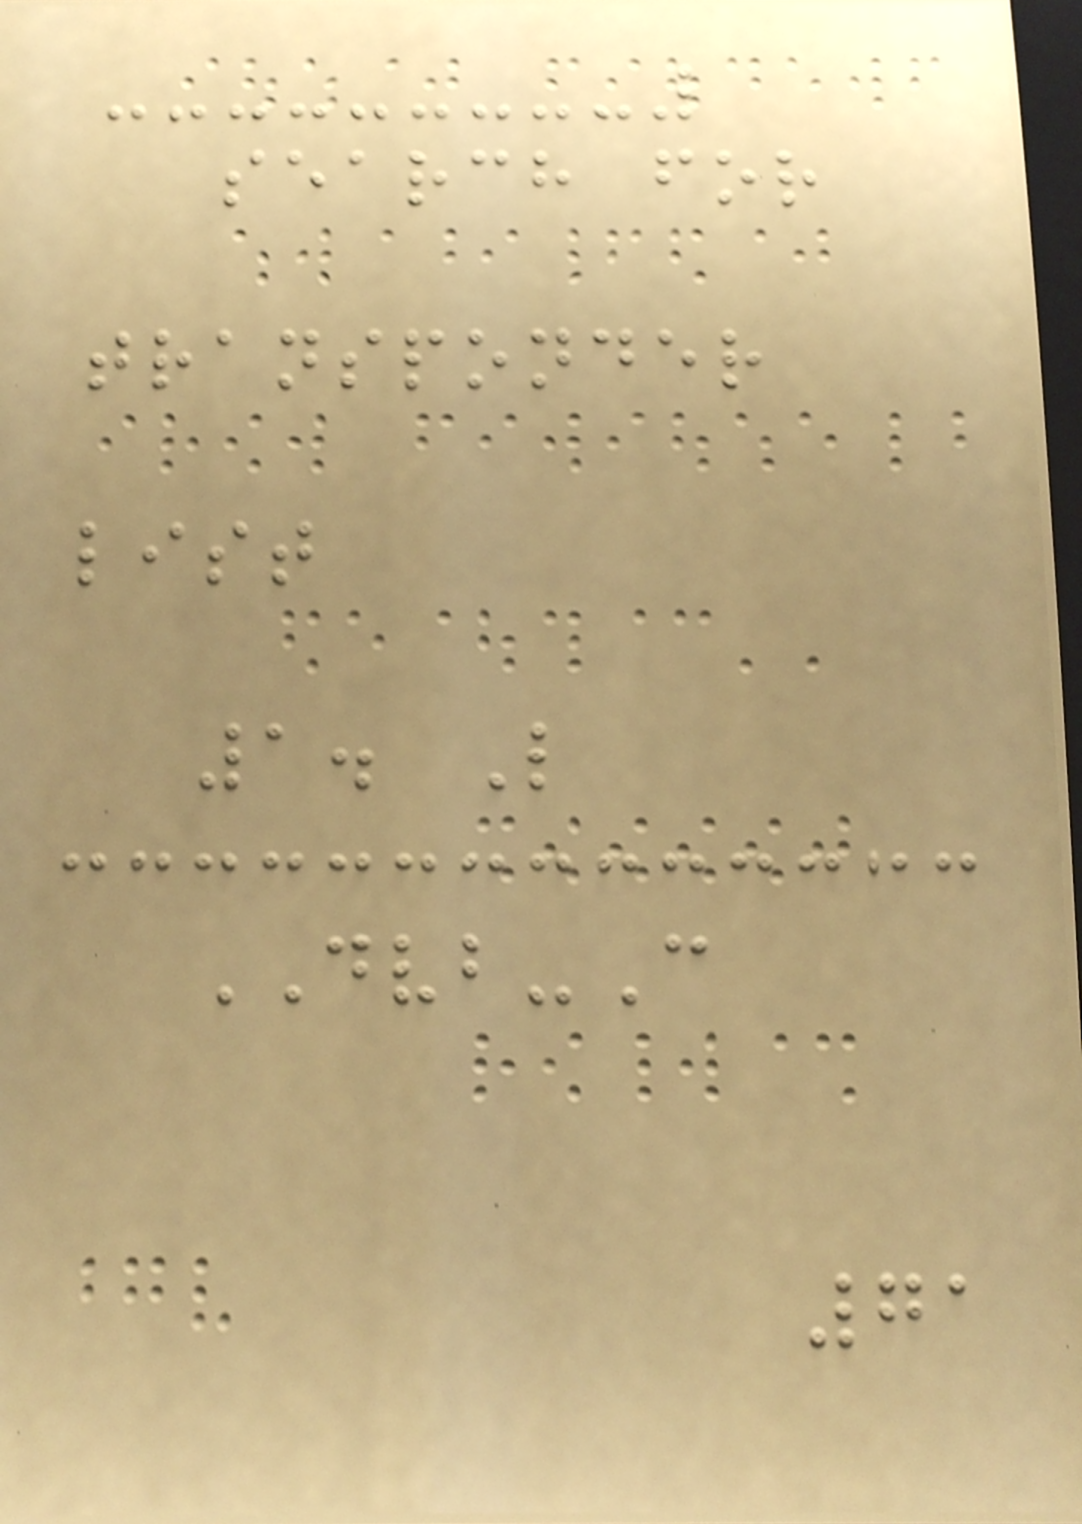search for
transponder
list
1. L
DVB-C
71
